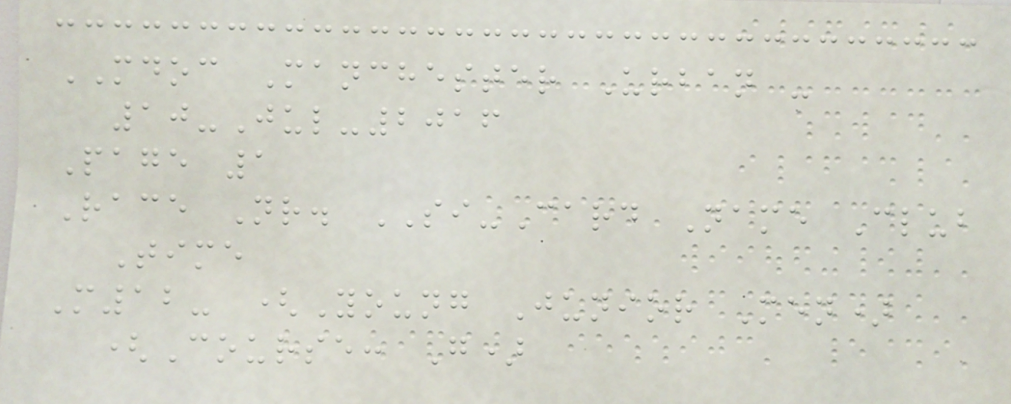MDOC Manchester Urban -
10-Jul-2016
Page 1
Race Nr. SI-Card Name Club
Time
M12- (Young Junior Men)
(Course: G)
